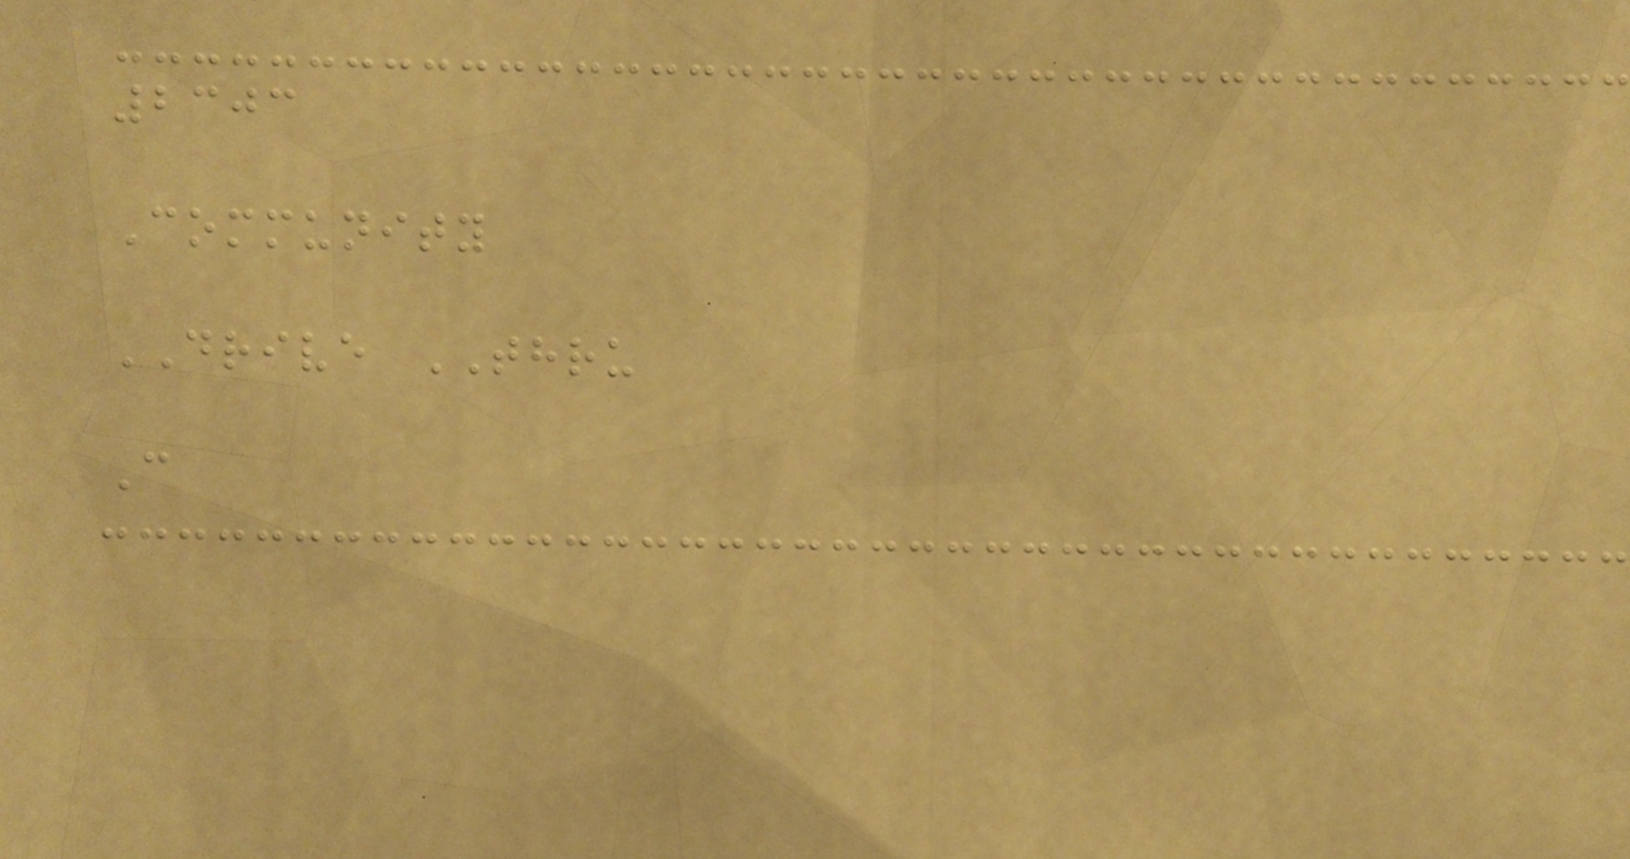2303
Community
DRIVE THRU
C
